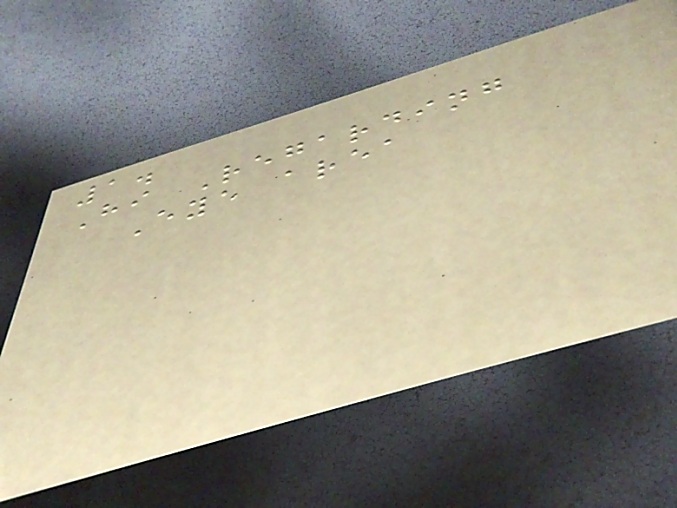1.
Hi Regarding
Eye area
